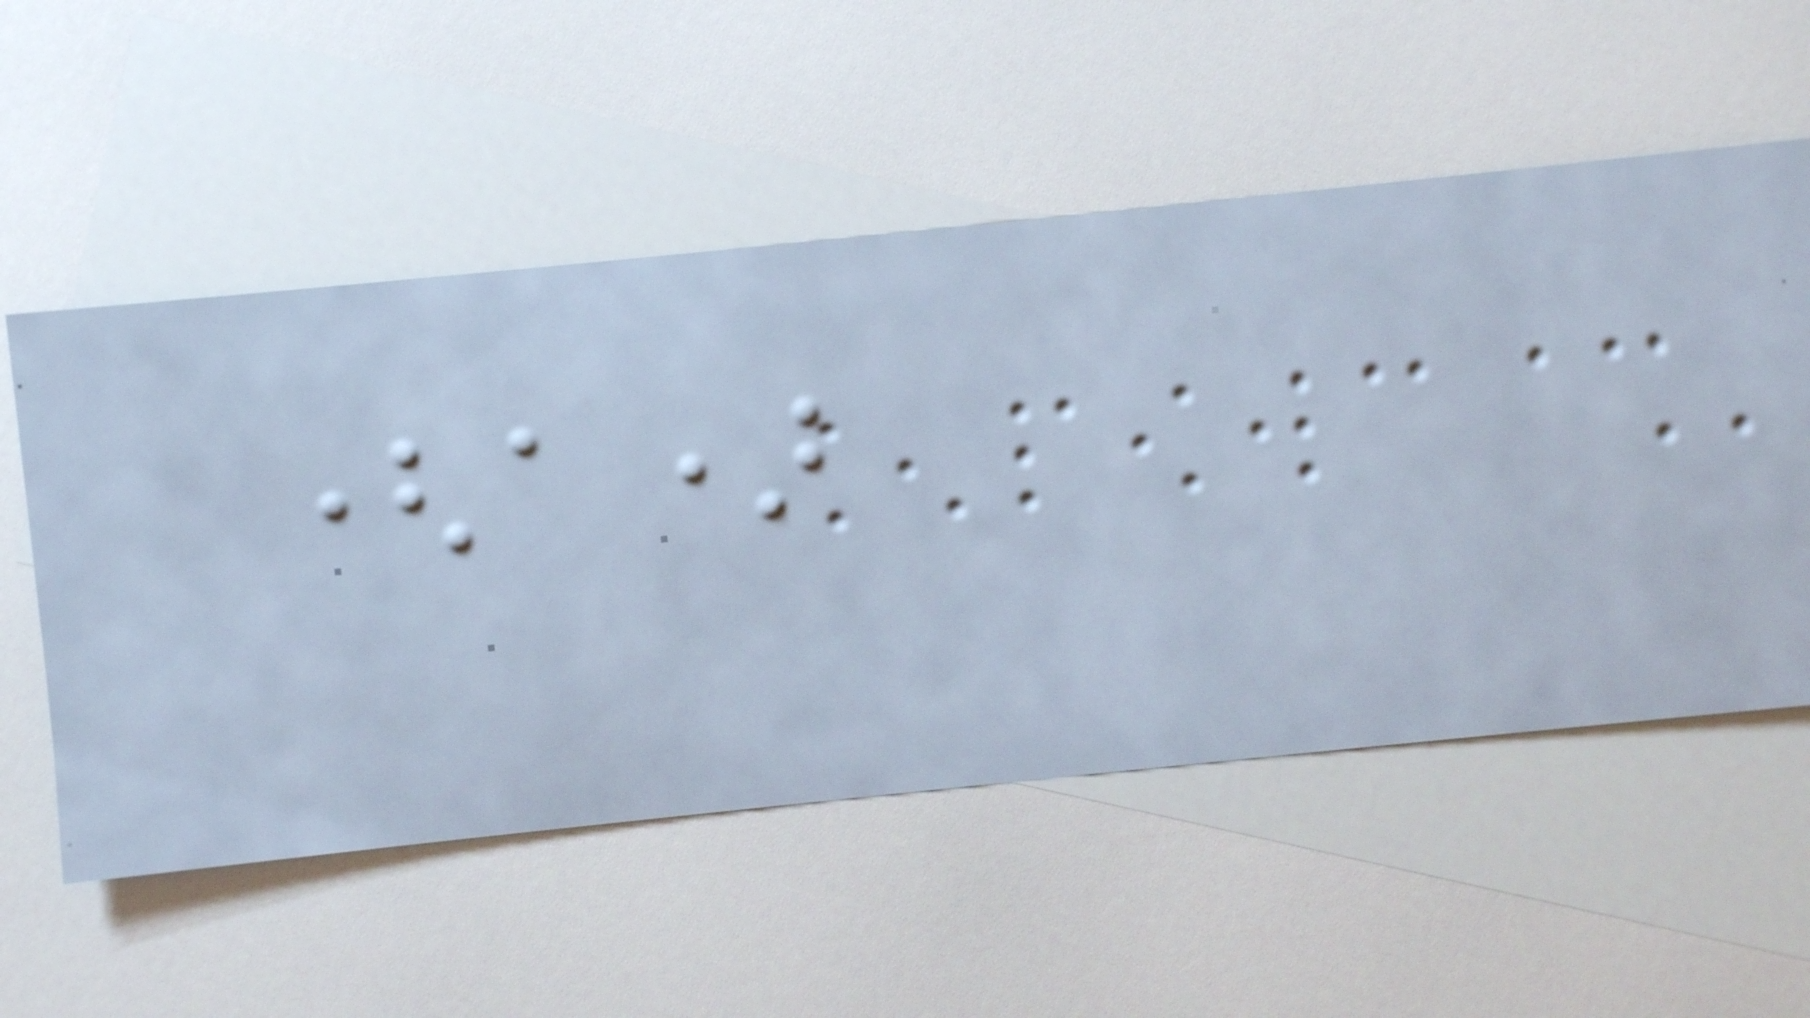(a)
